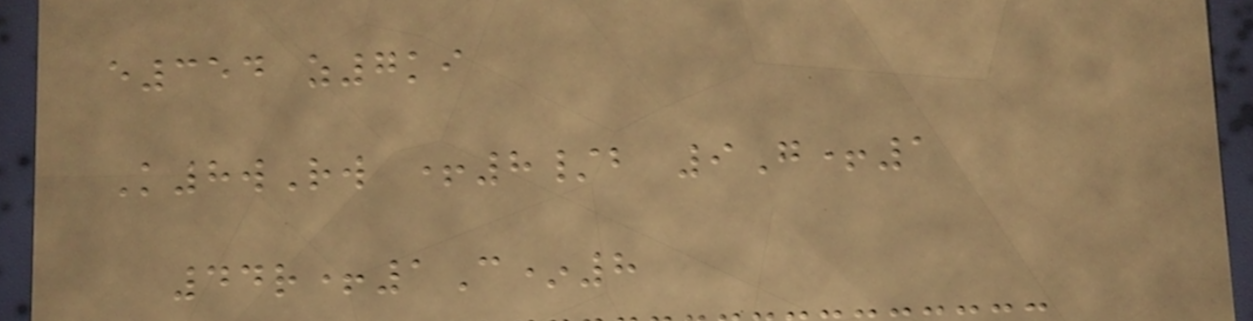e354 z7ki
K8wRw +8/b 9G+1
44r+1C*8
